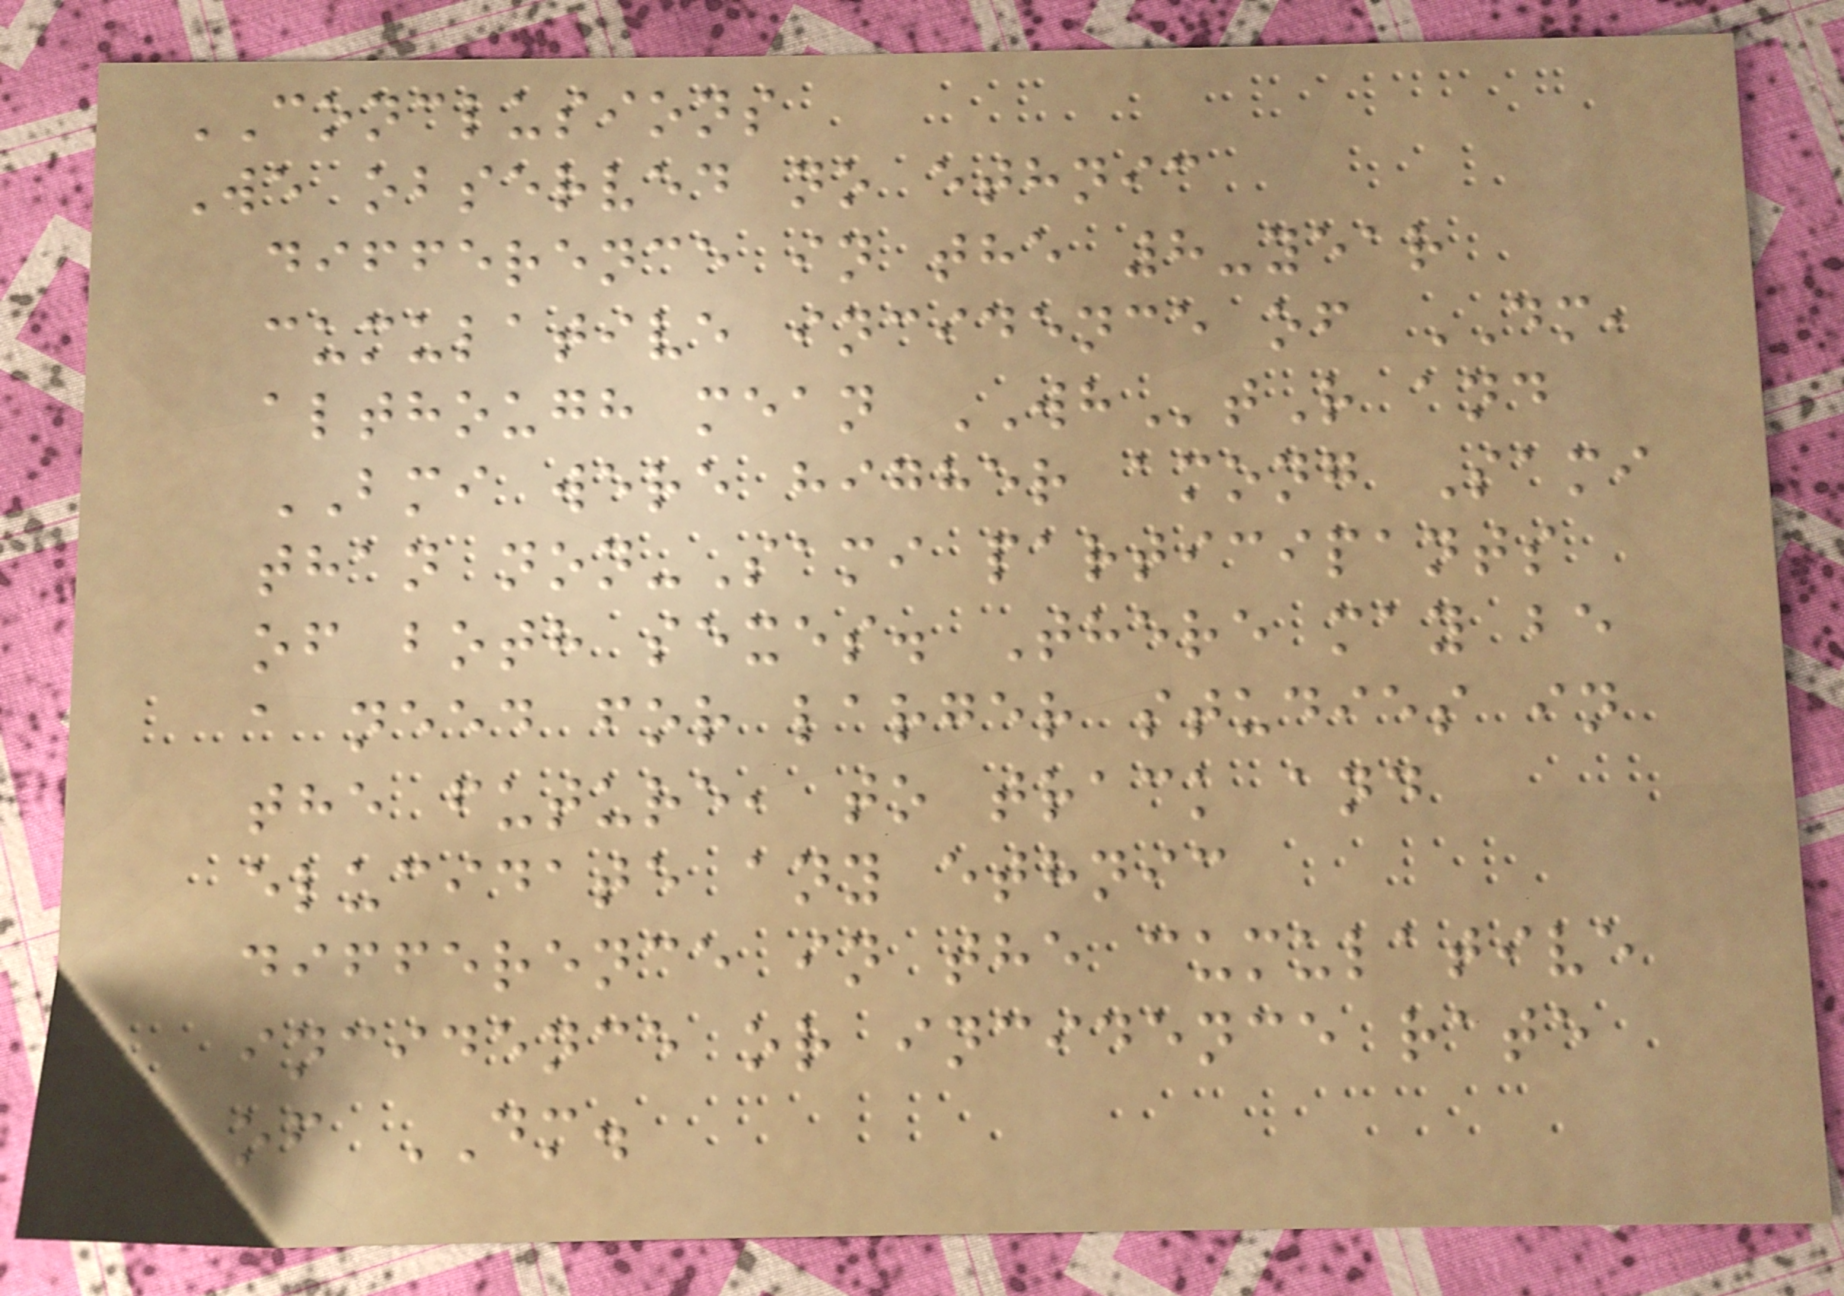CONCLUSIONS
We observed no ethnic
difference in the 8-year
cumulative incidence of DM,
although mean WHtR and
BMI were higher among Sami
than non-Sami participants
of both sexes. There may be
a need for larger studies in
the future, to track and
elucidate any ethnic
difference in the cumulative
incidence or incidence rate
of DM.
